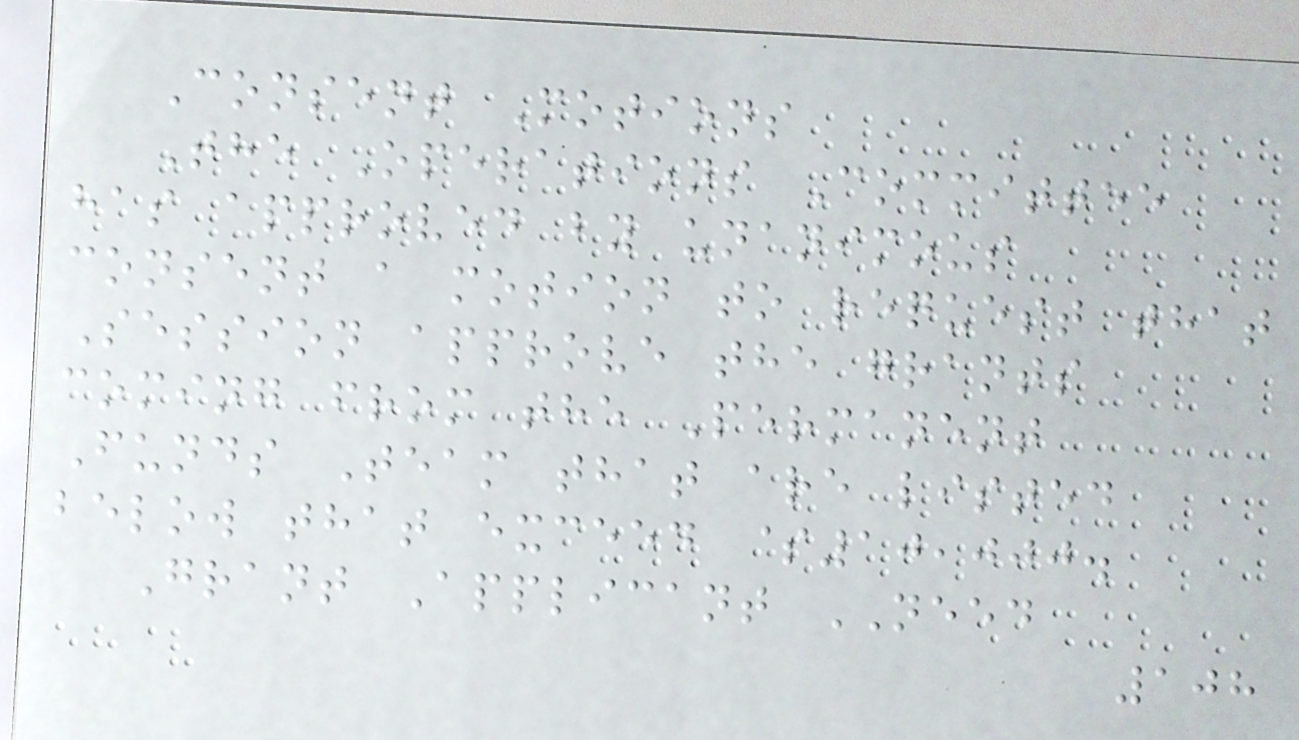Consent Motions
The Operations Committee
has approved by unanimous
consent a motion to request that
Session approve the grants
coming from the Permanent
Funds Team that are listed
below that exceed $10,000.
Grant Applicant NEED
108
